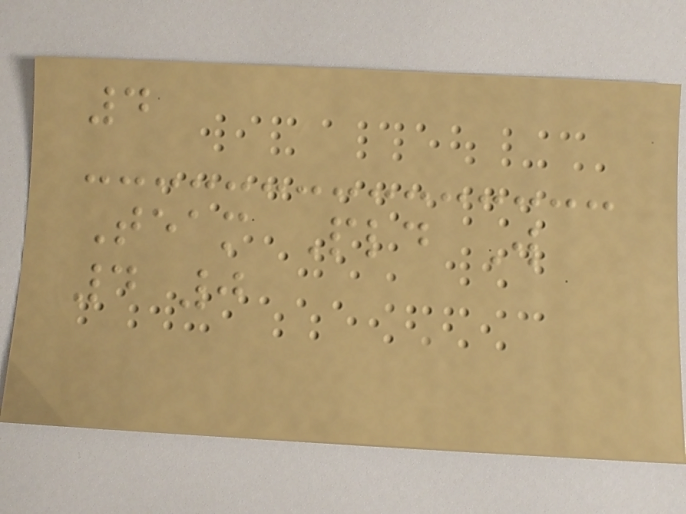4
Team Pld W
4 0
